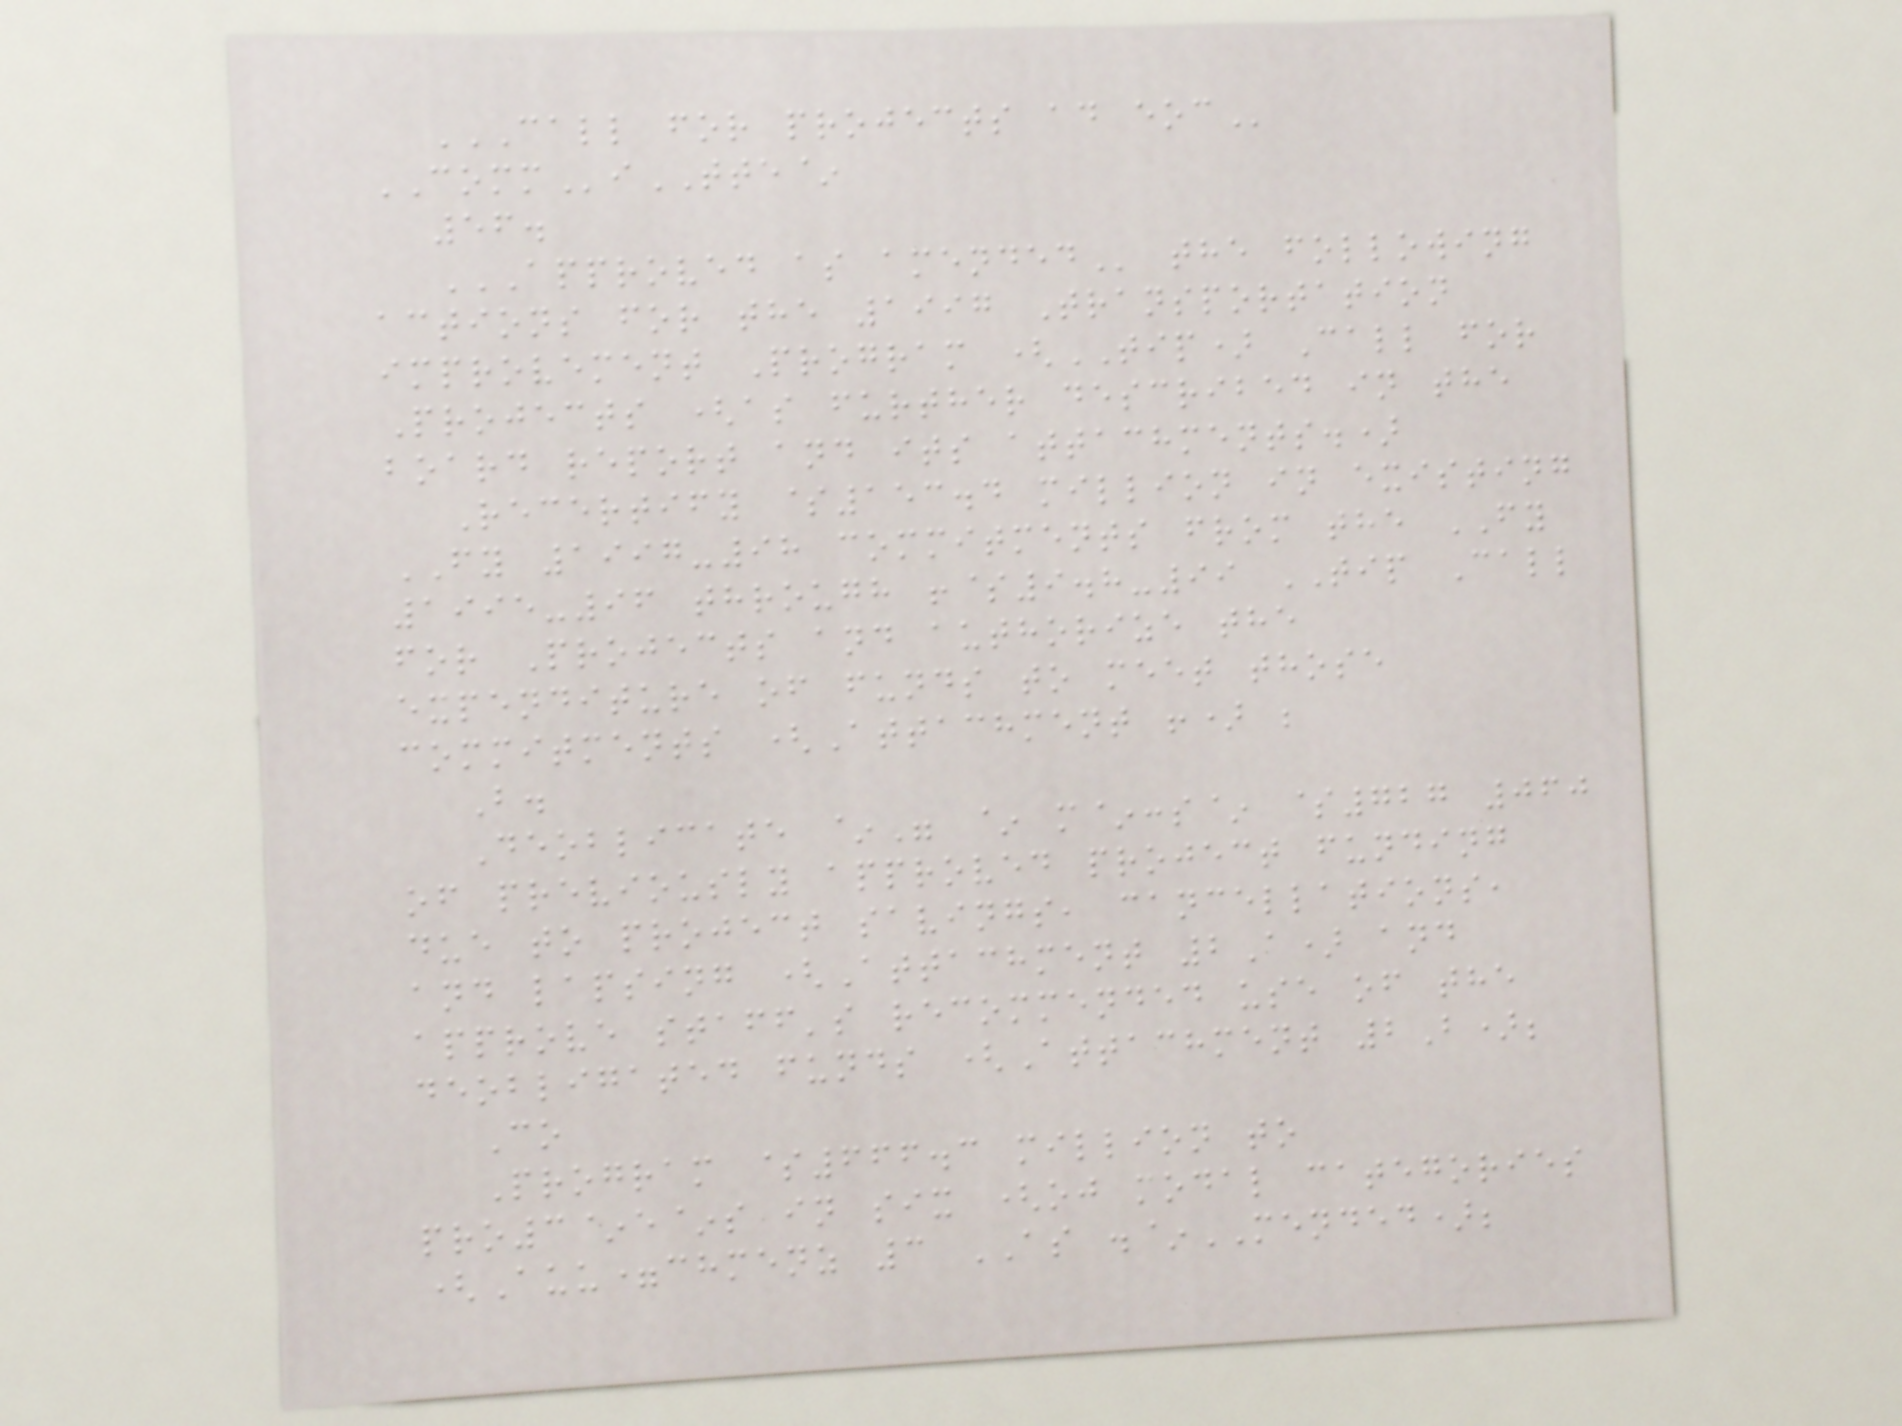CALL FOR PROJECTS AD EOC
COMMiTTE~
56.
APPROVED AS AMENDED the following
actions for the 1997 Transportation
improvement Program (TIP) Call for
Projects (as further described in the
board report and its attachments.)
Recertify $153.4 million in existing
FY 1997-98 commitments from the FY
1995-96 through !$9.8-99 TIP Call
for Projects and authorize the
expenditure of funds to meet those
commitments (Attachment !) ;
B.
Deoblicate ~" ~ m~:s~ $727 060
of previously approved project funding
due to project savings, cancellations,
and lapsing (Attachment 2A) and
approve staff's recommended use of the
deobligated funds (Attachment 2B);
Co
Program $666.3 million to
pro3~e~s in six (oj modal categories
(Auu=chmenz 3 AS .~MENDED);
